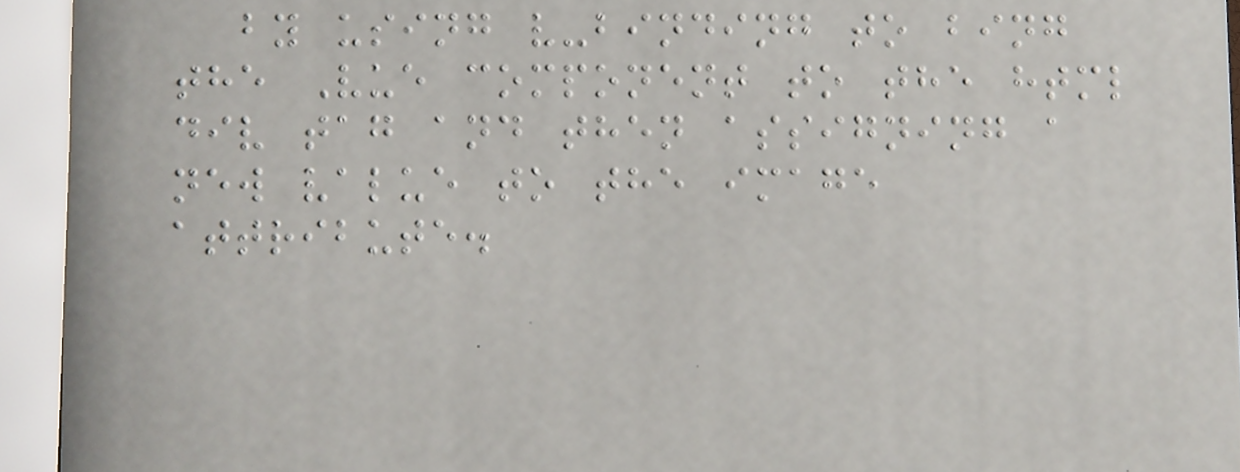by using v-binding to bing
the Vue component to the html
div tag and then assigning a
new value to the image
attribute.
